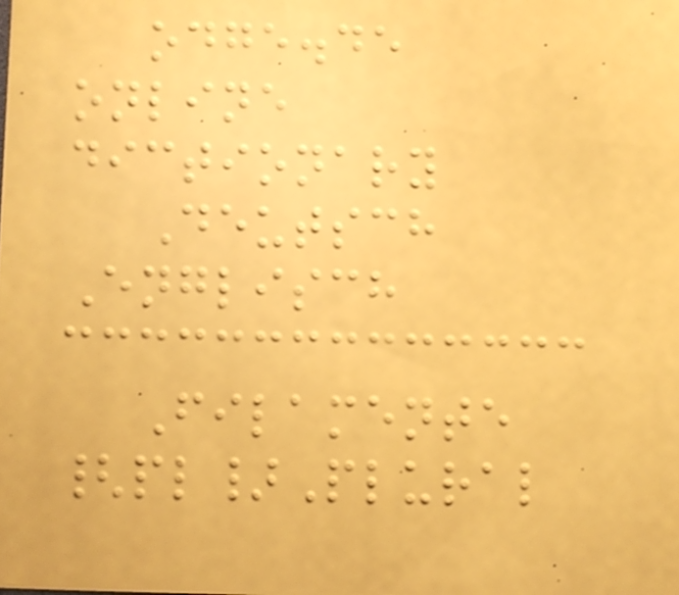odge.de
online
dictionary
Deutsch
Englisch
Filamente
{pl}Plural
